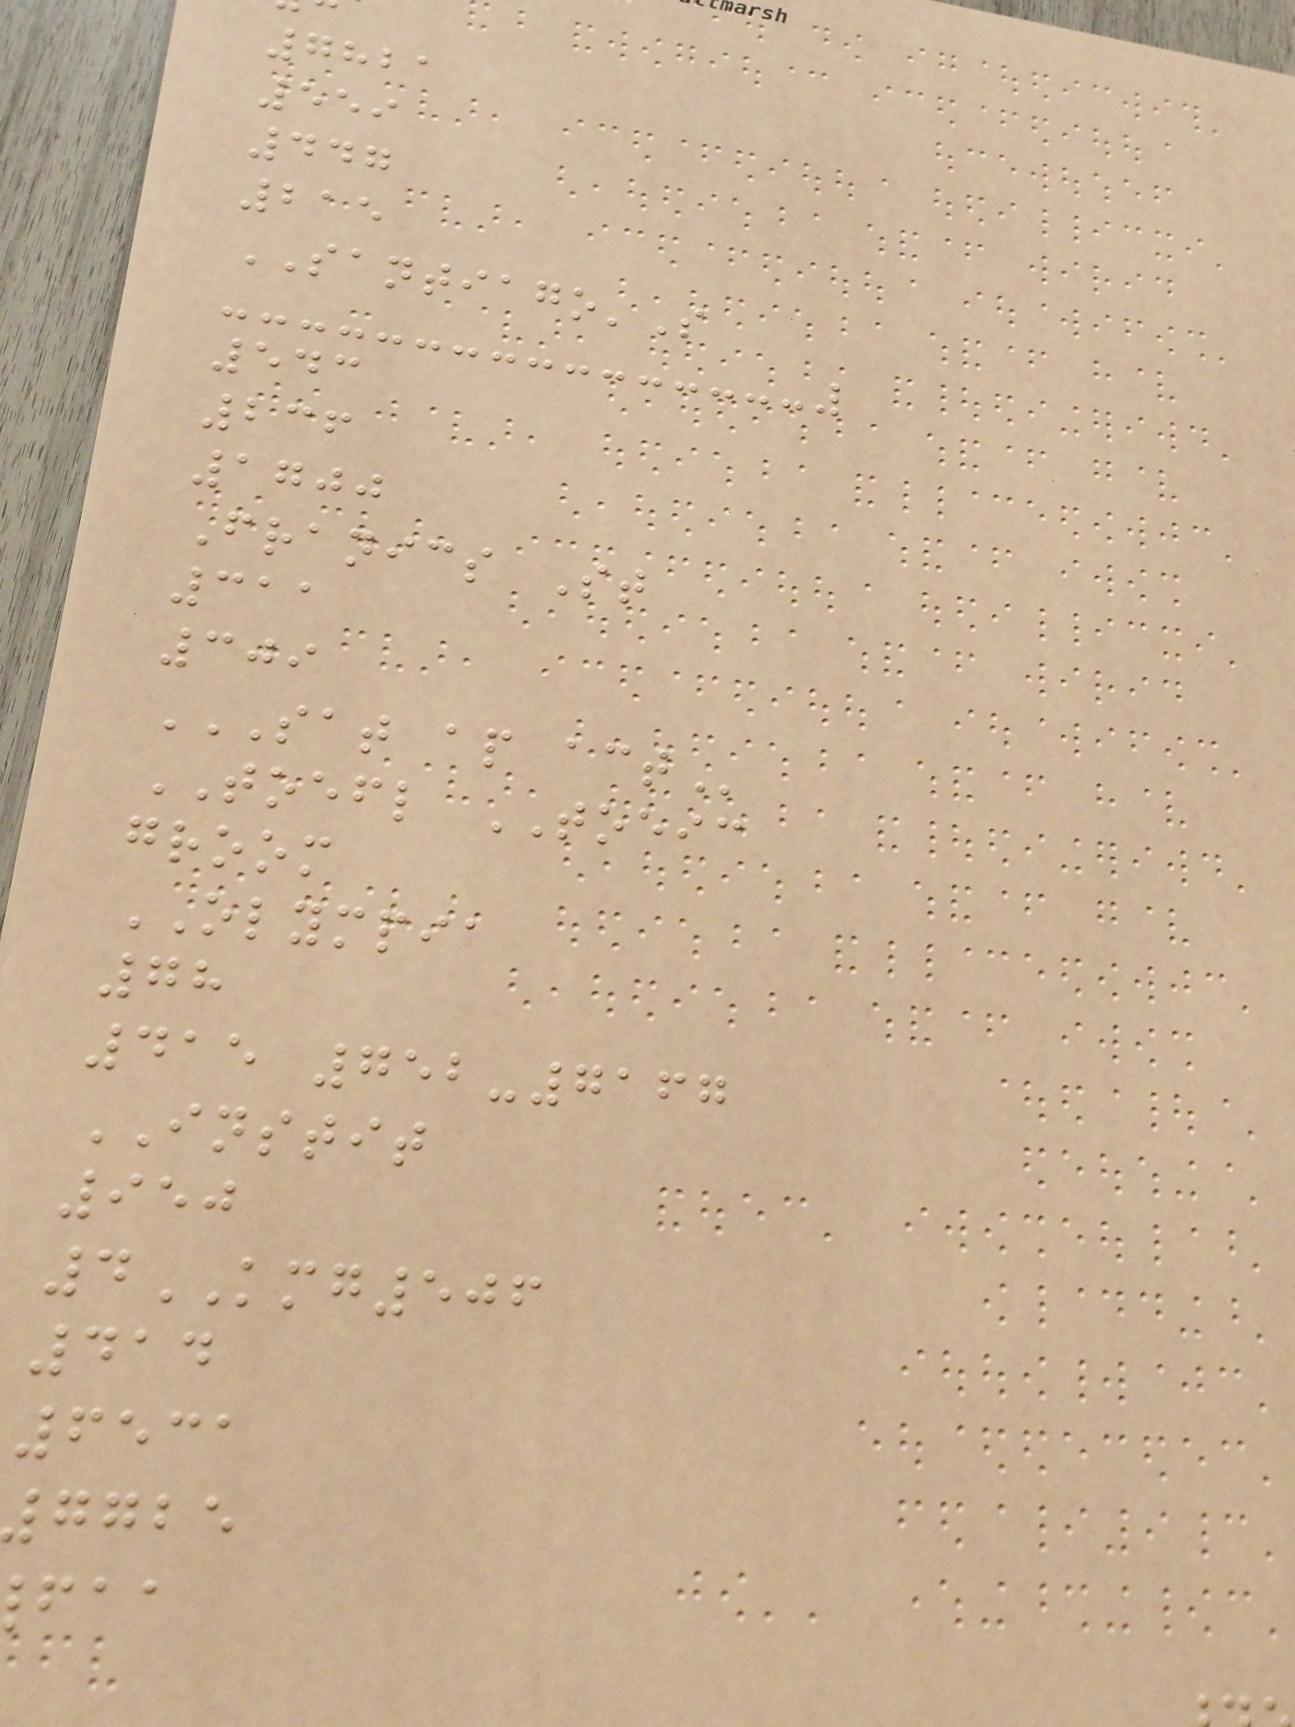7821
559
447
215
SANTIAGO'S
543
236
1700
Franics St
311
309
SAT AP ACT
TOEFL TOEIC
groom
OLYMPIA
78
415 752-7167
INSTIT
950
4KMG506
414
6531
ggbe
